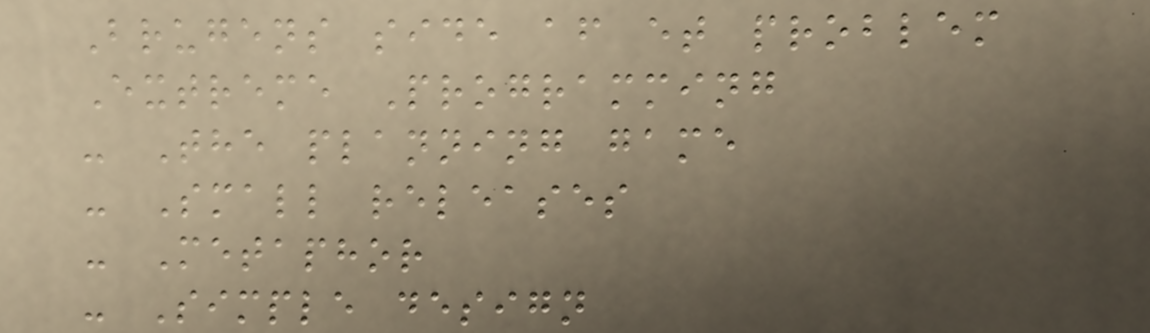Brugens side af et problem
Extreme Programming
- The planning game
- Small releases
- Metaphor
- Simple design
